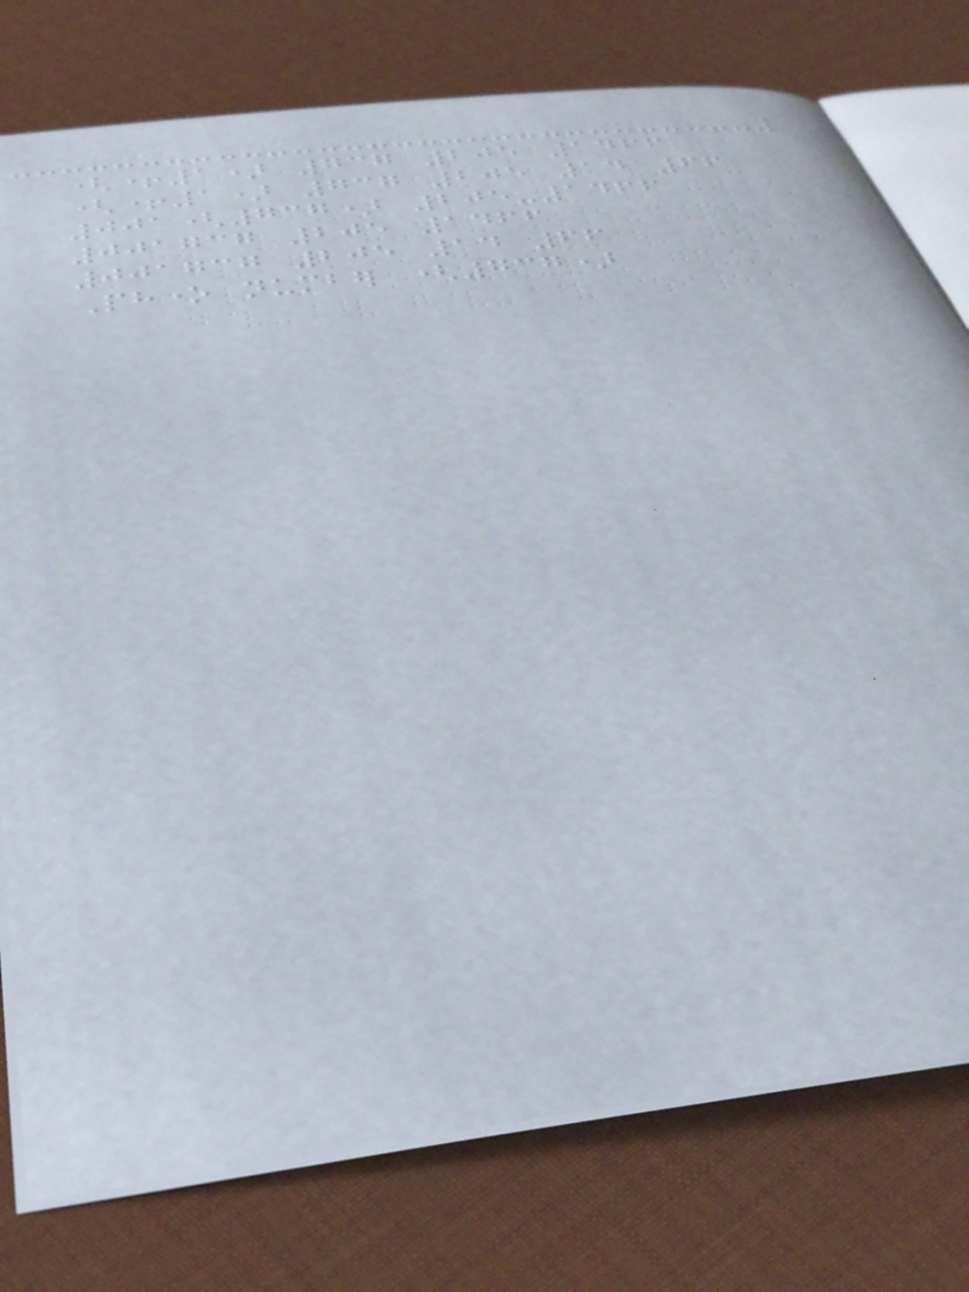(+1) 737 205 1466
(+1) 737 205 14 66
001(737) 205-1466
001737 205 1466
001737 205 14 66
Phone number (737)
